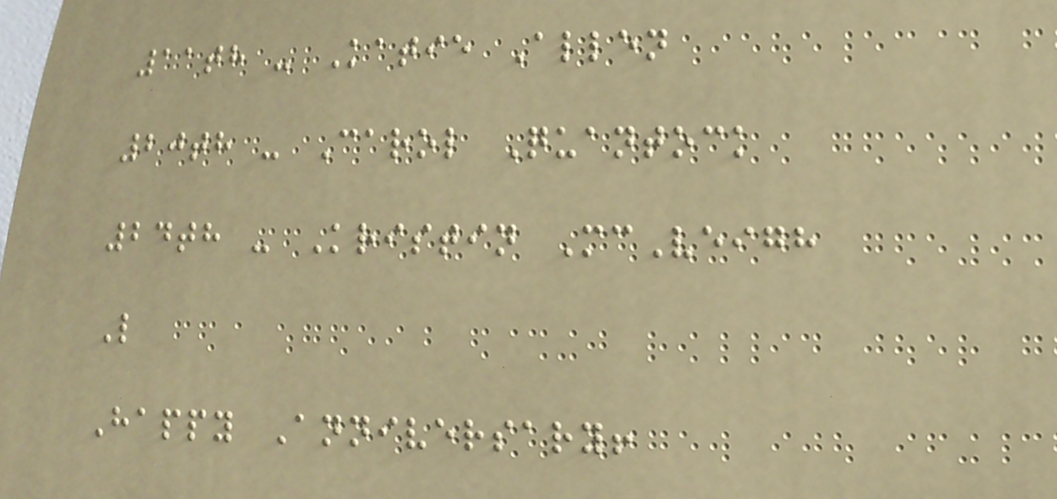11th - Katie Allen
20th - Carol Quantock
24th - Kristin McVeigh
L
Happy Anniversary!
